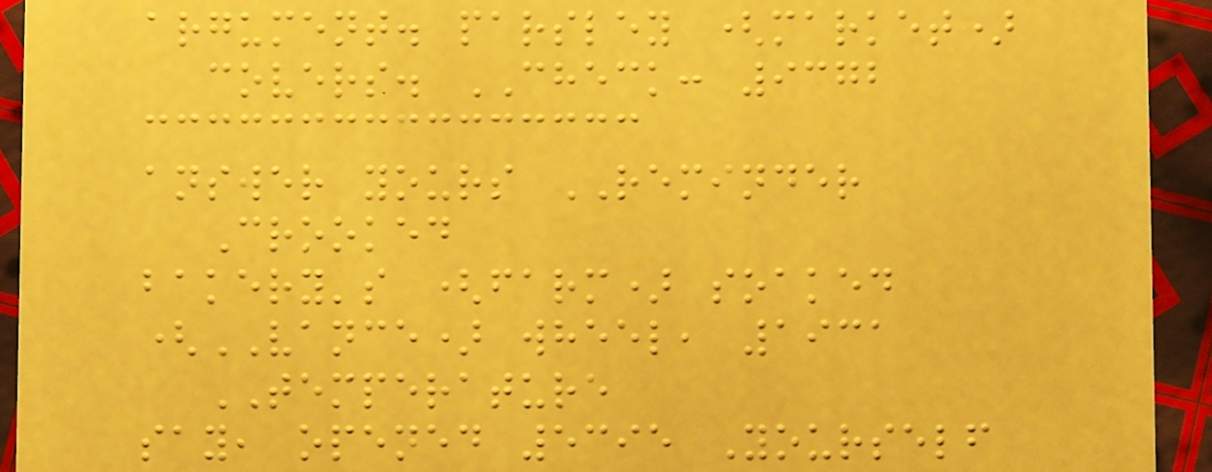argument. parsley (market)
covers. CHECK: 9372
answer yours REMINDER
Crooked
bakery's (farm) soaked
(VANCE) wheel, 1931
TEMPERATURE
say, opened 5395 Yourself
